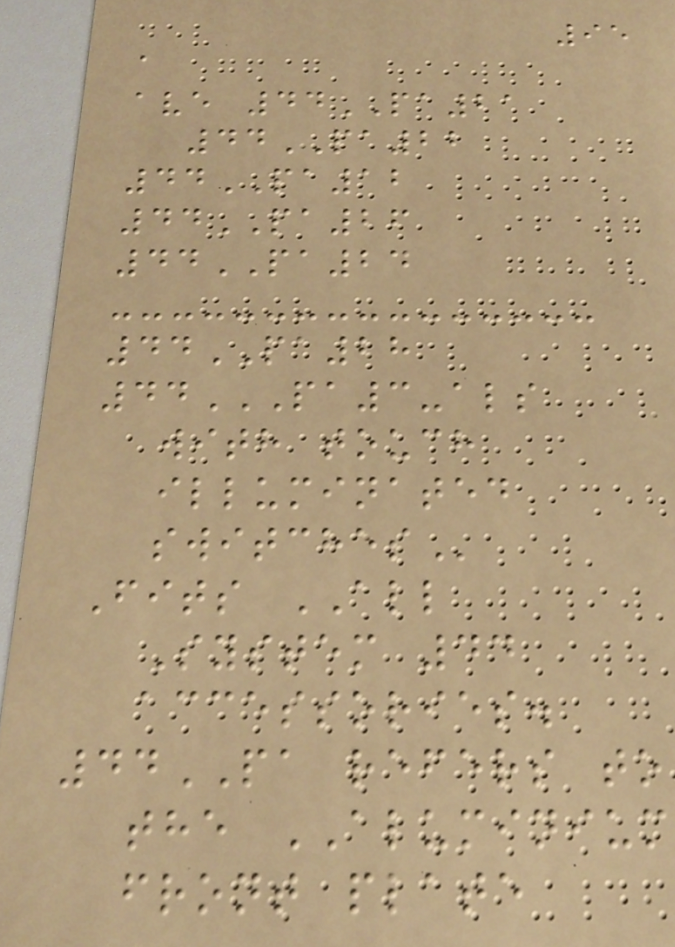95
a
ave 44PA21
44PA22
44PA12
44PA26
44PA24
44PA28
44PA3-ALS
WITH TOUCH
ILLUMINATED
SWITCHES
Fits ALL
System 44
accessories.
44PA refers to
the ALUMINIUM
front plate
